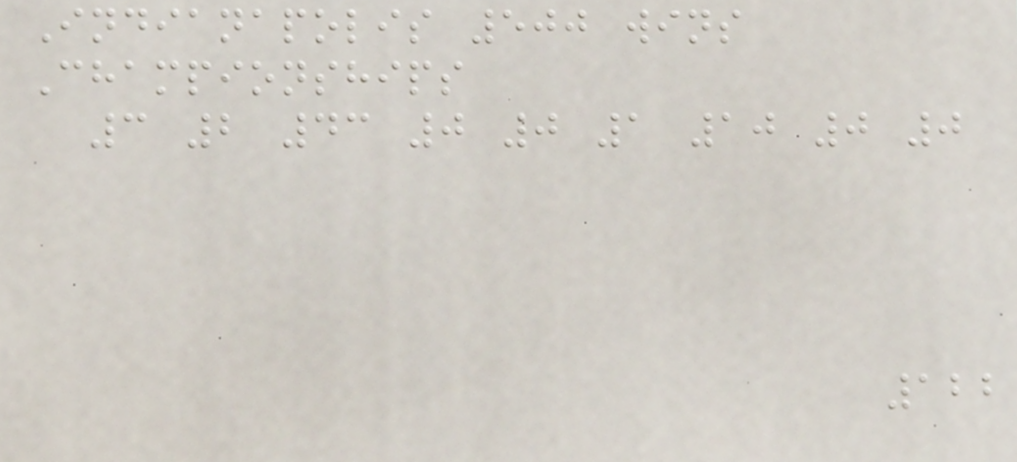Indianapolis 500 wins
Championships
3 2 43 0 0 1 10 0 0
122
